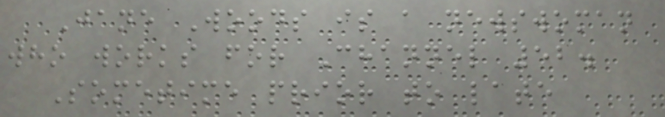Jane Woods is a newswoman
who works for Channel 52.
Sometime prior to late
